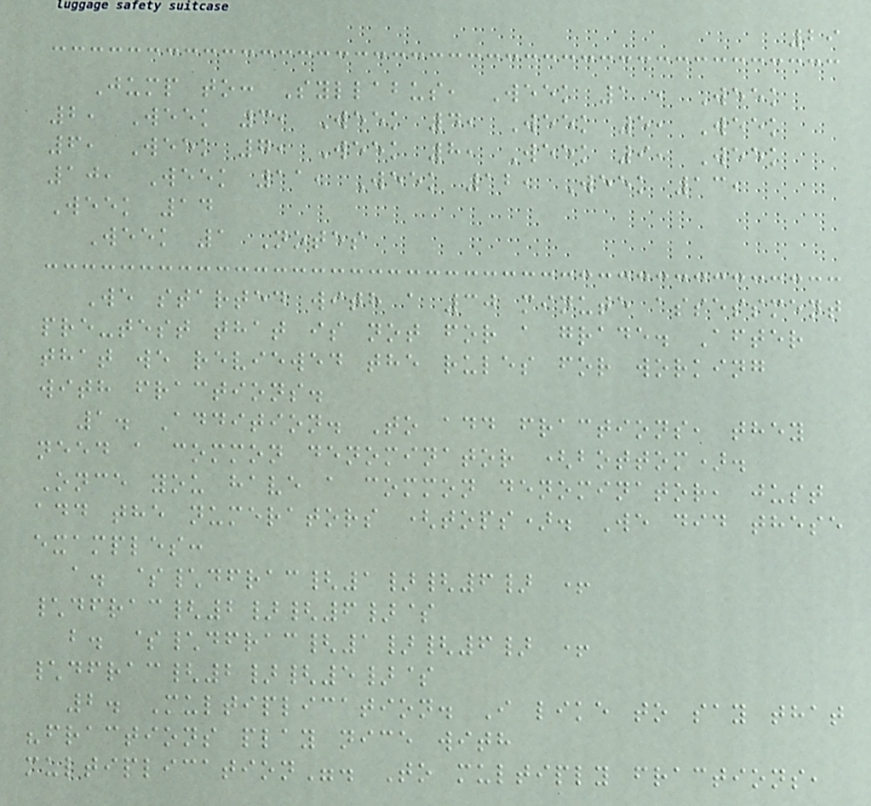29
Jump to: Syllabus, Week 1 , Week
2, Week 3, Week 4, Week 5, Week
6, Week 7, Week 8, Week 9, Week
10, Week 11, Week 12, Week 13,
Week 14
Week 1 Notes
We started with a 30 minute assessment
pre-test that is not for a grade. After
that we reviewed the rules for working
with fractions.
1. Addition. To add fractions, they
need a common denominator (bottom).
Once you have a common denominator, just
add the numerators (tops). We did these
examples:
a. $\dfrac{1}{6} +
\dfrac{2}{6}$
b. $\dfrac{1}{6} +
\dfrac{2}{5}$
2. Multiplication. I like to say that
"fractions play nice with
multiplication". To multiply fractions,
